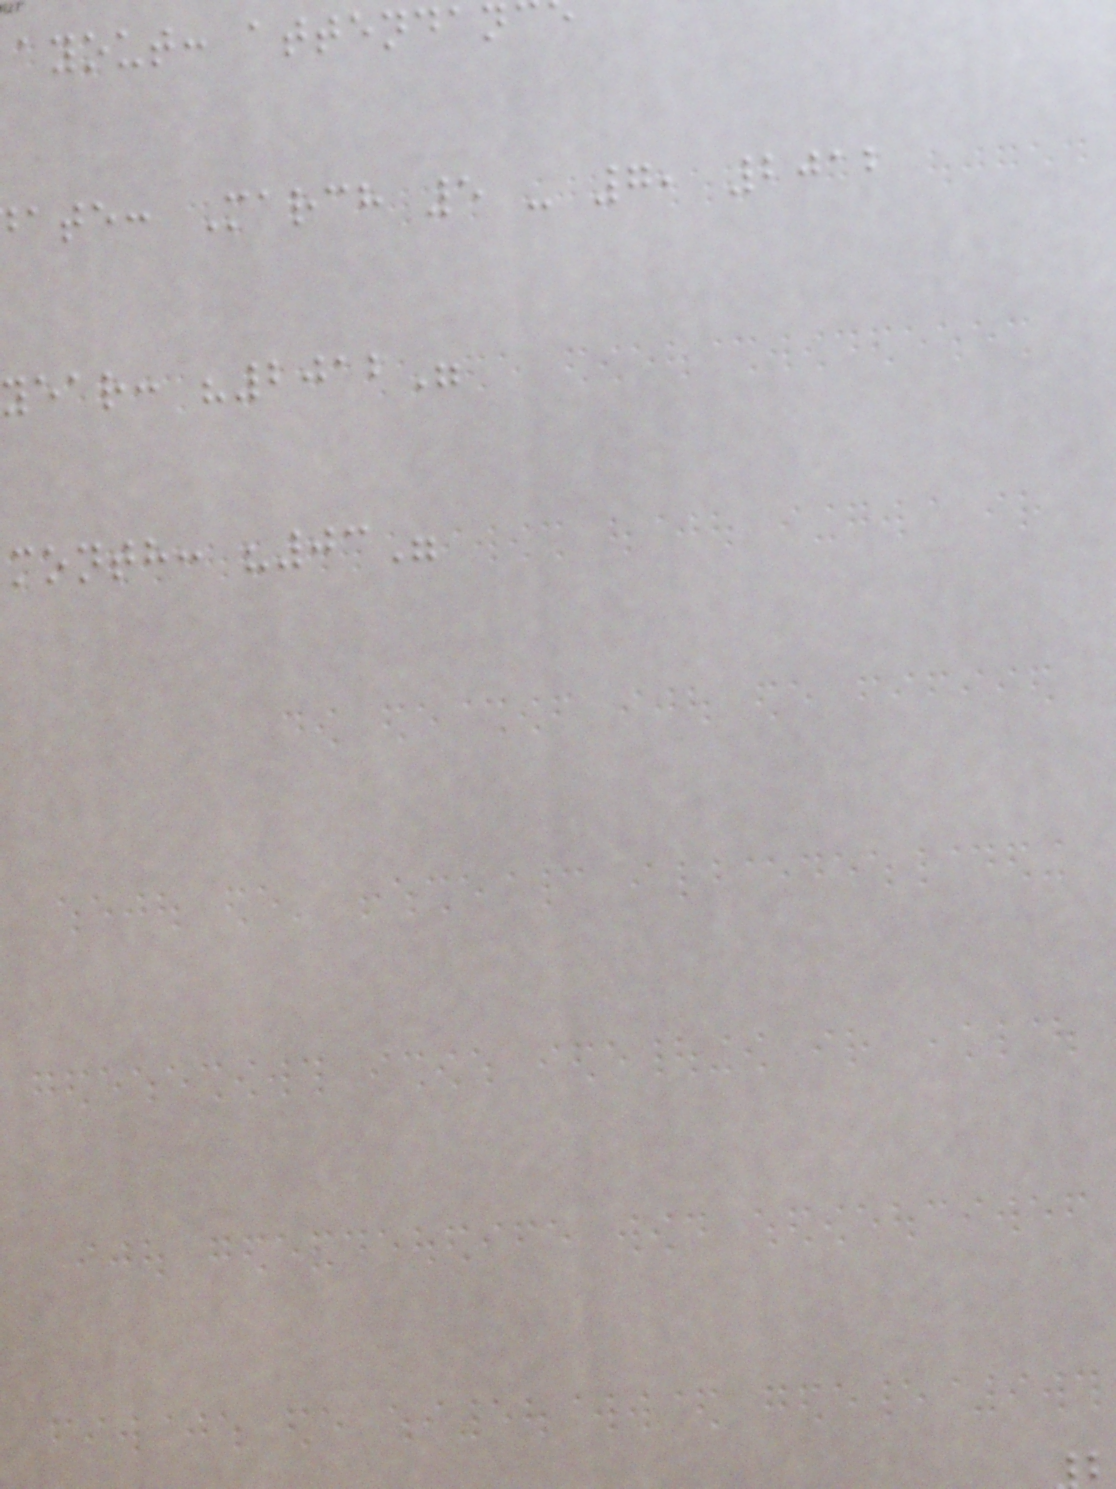ayout: attendan
ate: March 5 - 7, 2012
year: "2012"
month: "03"
